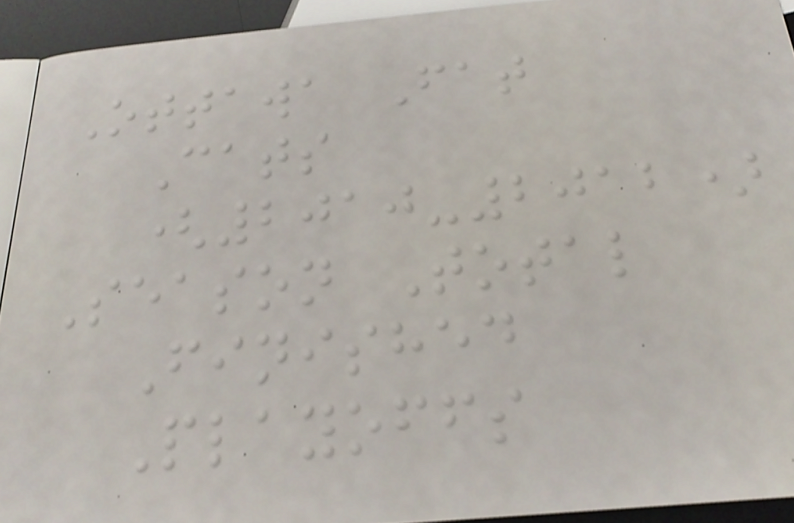Ottawa Fat
Cats
(2010-2012)
Season Total
Finished
Playoffs
